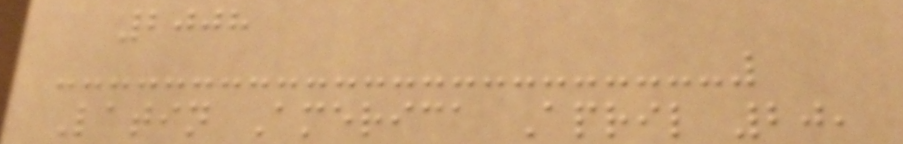2008
Latin America April 20,
